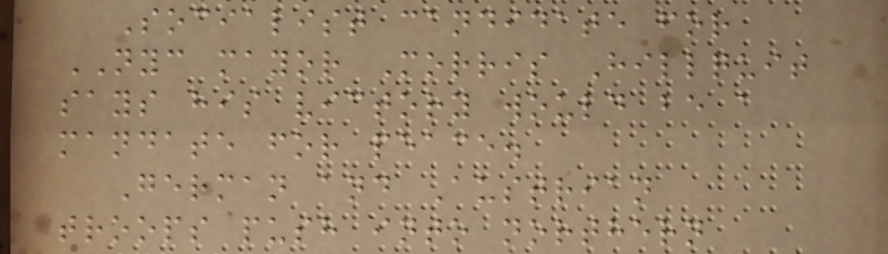Socialist candidate for
NYC mayor Morris Hillquit
says his victory would be a
mandate for peace.
German and Austrian
troops push into northern
